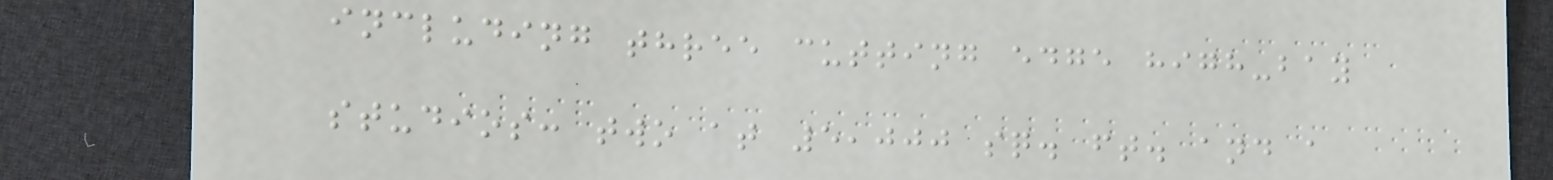including three cutting edge high-bay
studios: two at 5,000 sq. ft. and a
